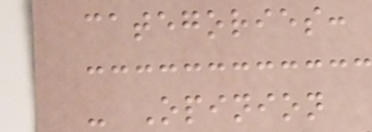categories:
- Opinion
